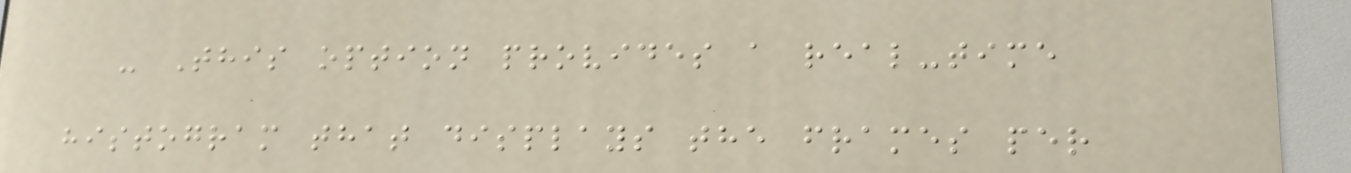- This option provides a real-time
histogram that displays the frames per
